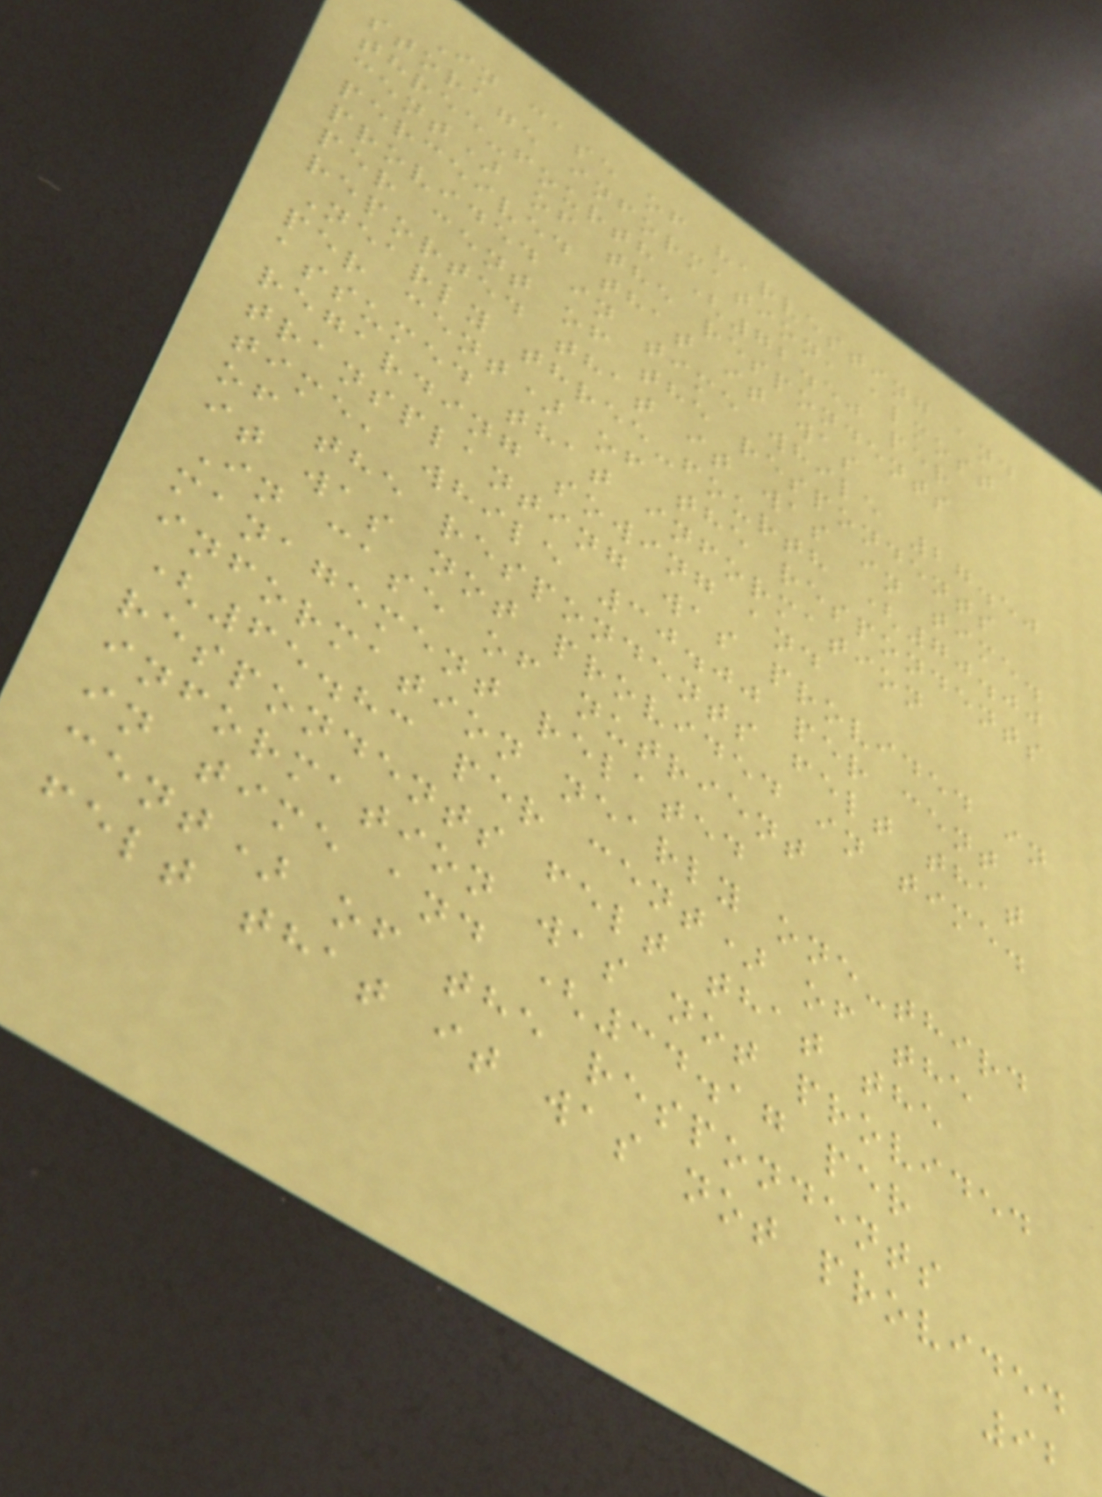In case of harvesting and
storage information, almost
three-fourth (72.50 per
cent) of the respondents
perceived that it was
provided in time while 27.50
per cent of the respondents
reported that it was in time.
Nearly three-fourth (70.00
per cent) of the respondents
assumed that information
regarding sowing and
transplanting was provided in
time, while 30.00 per cent
of the respondents felt that
it was not provided in time.
In case of nutrient
management related
information nearly one-third
(65.83 per cent) of the
respondents felt that the
information was not provided
in time and (34.17 per
cent) of the respondents
felt that it was not provided
92
